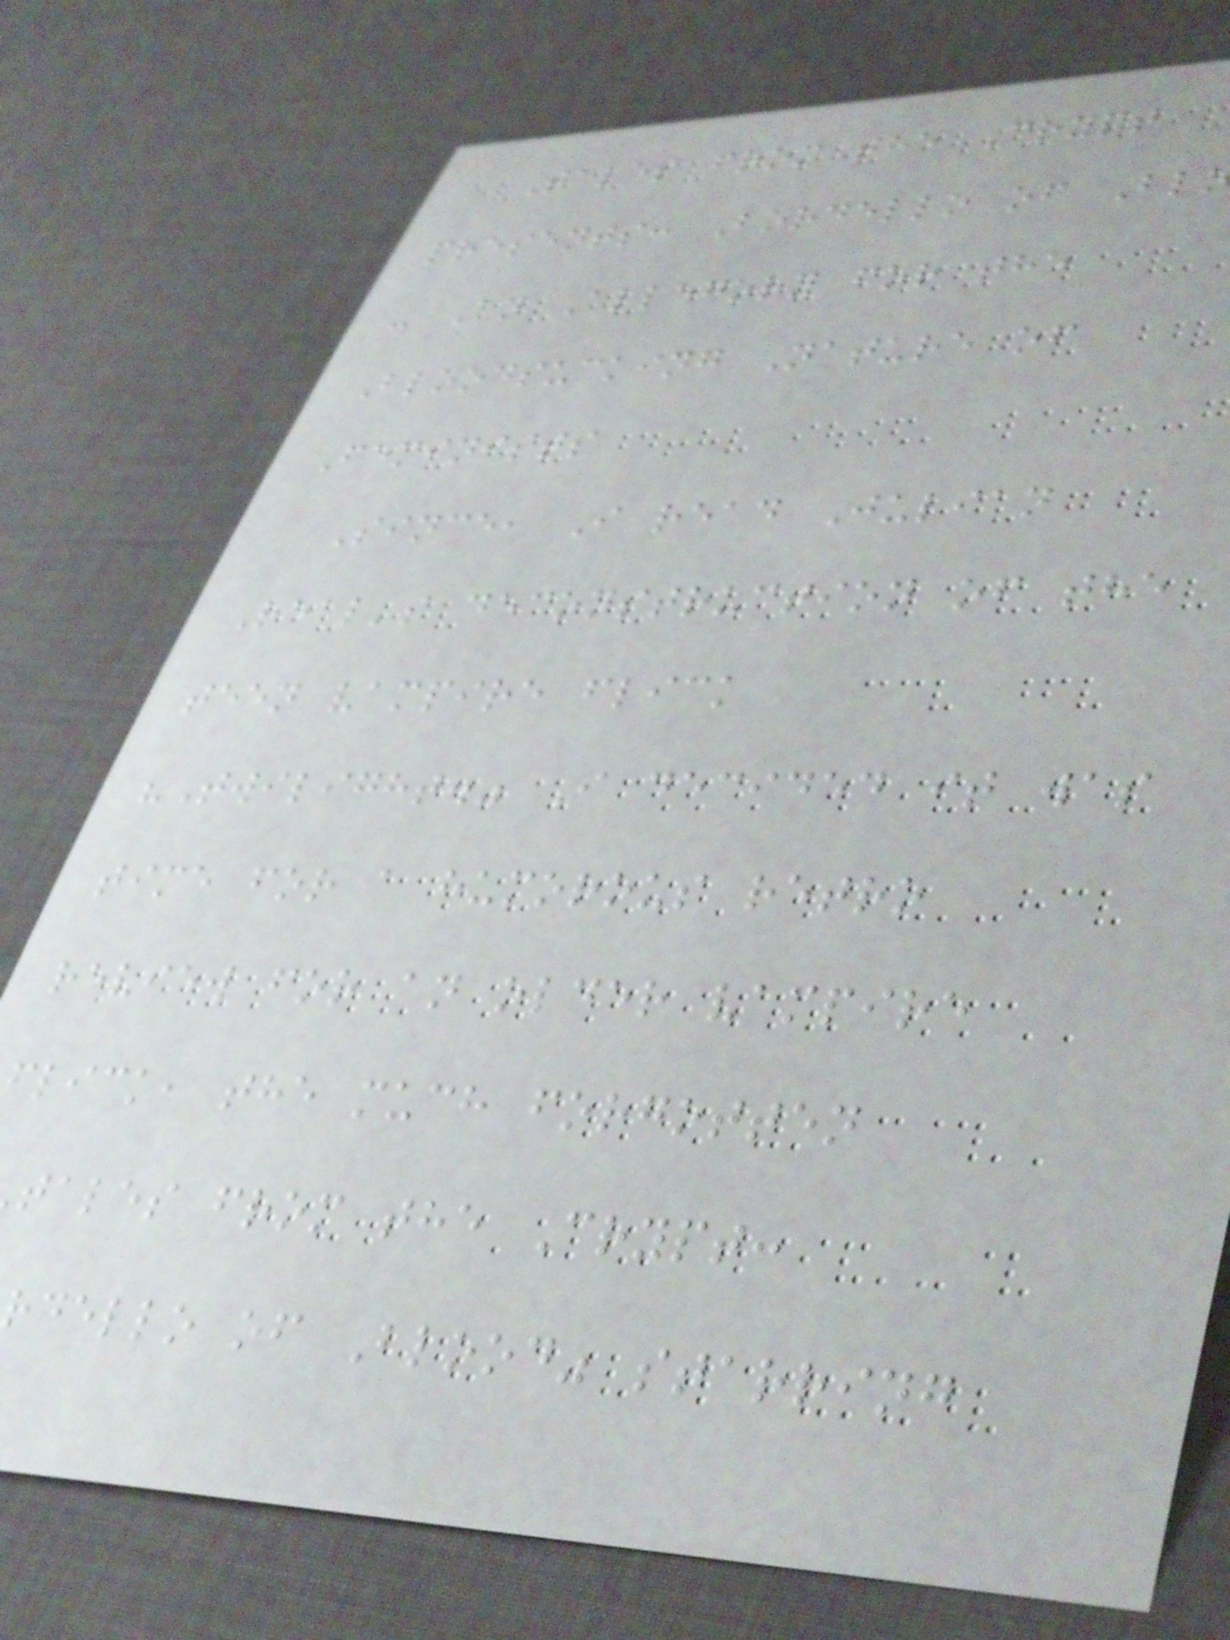Tales from the Crypt
presents: Bordello of Bl
- An Allegory for the
Bloodsucking Nature of
Feminists
Since, I read Julian
Real's deconstruction of the
teen vampire flick
"Twilight." I decided it was
time for a humorous retro
review for an older vampire
flick, the much forgotten
tales from the Crypt:
rdello of Blood" starring
